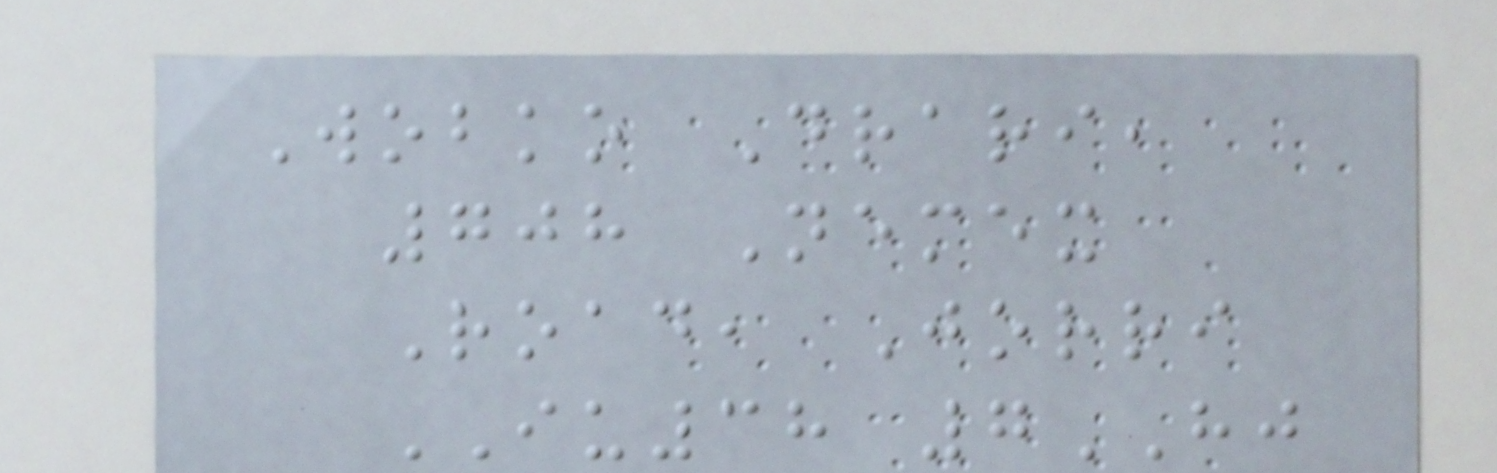Wobko Drari,
708 Nemex
Road, Jorri
IU38 7HJ
